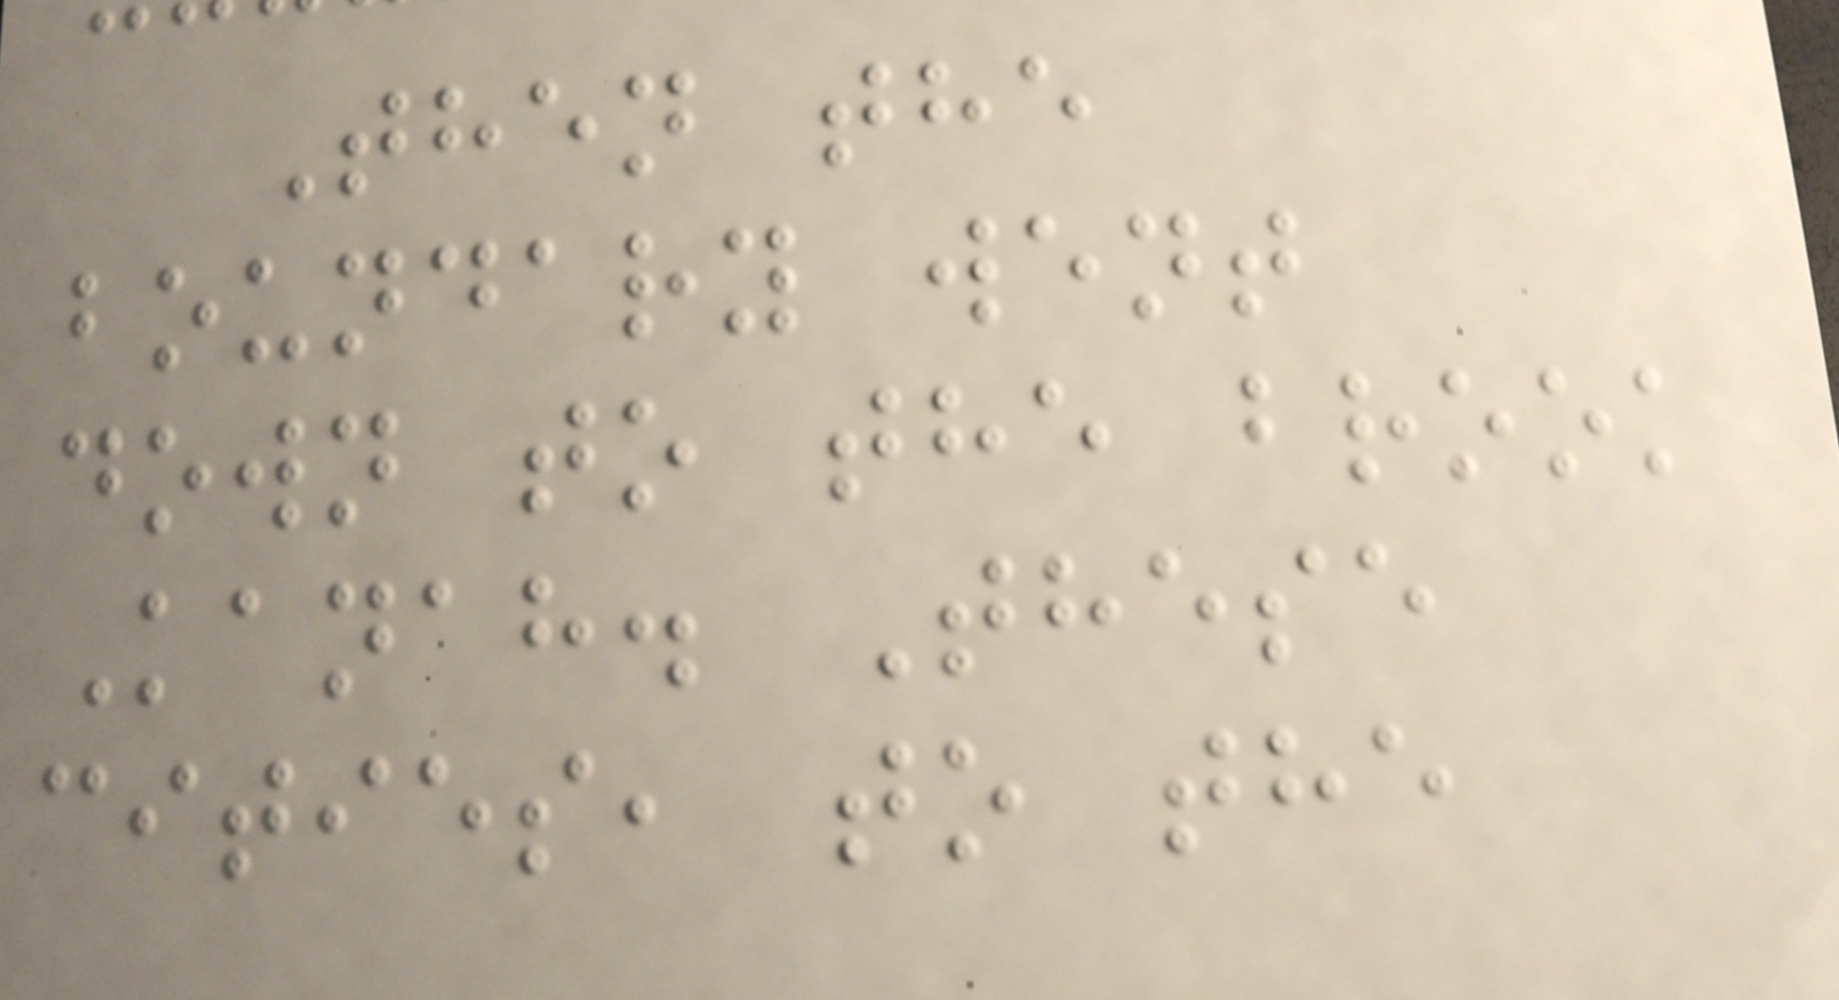Then the
boundary went
down to the brook
Kanah. These
cities, to the
